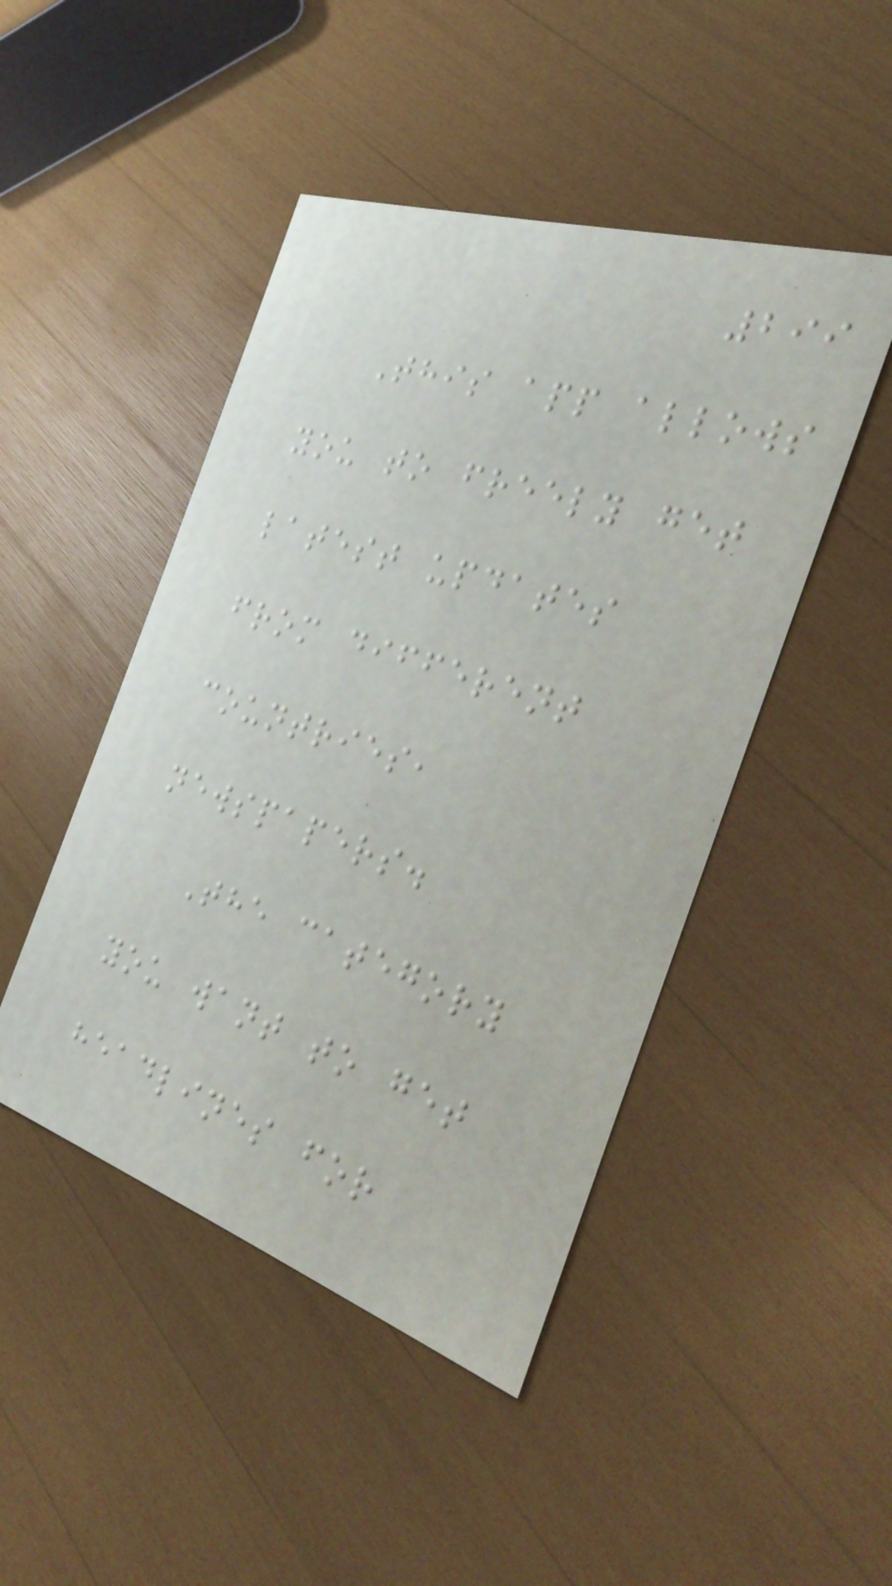299
This app allows
you to freely get
latest updates
from different
countries,
newspapers.
The category
you want to get
headlines for
